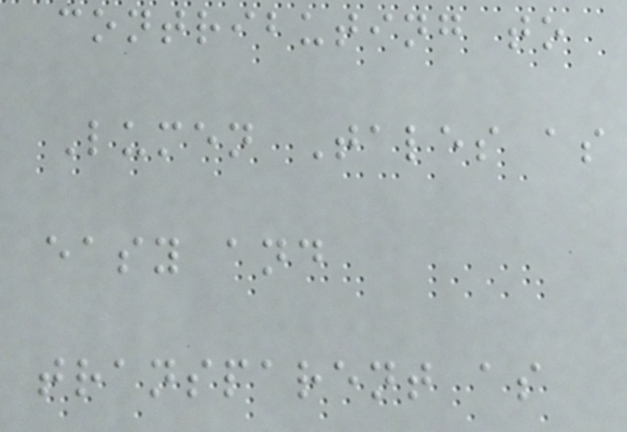contributing to
Lumen Tales as
easy and
transparent as
